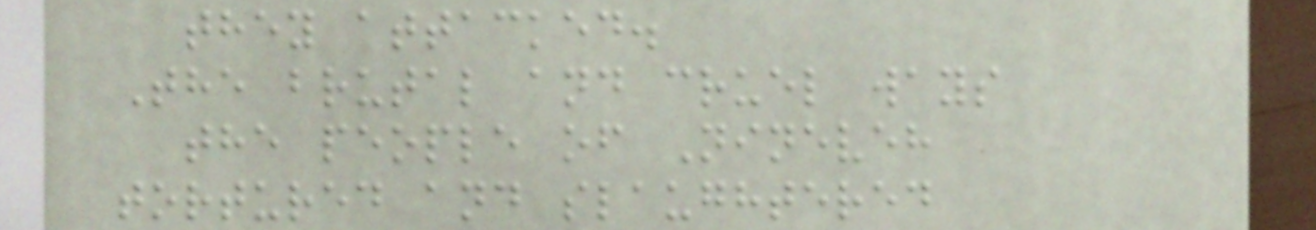they attacked.
The brutal and cruel ways
the people of Nineveh
tortured and slaughtered
